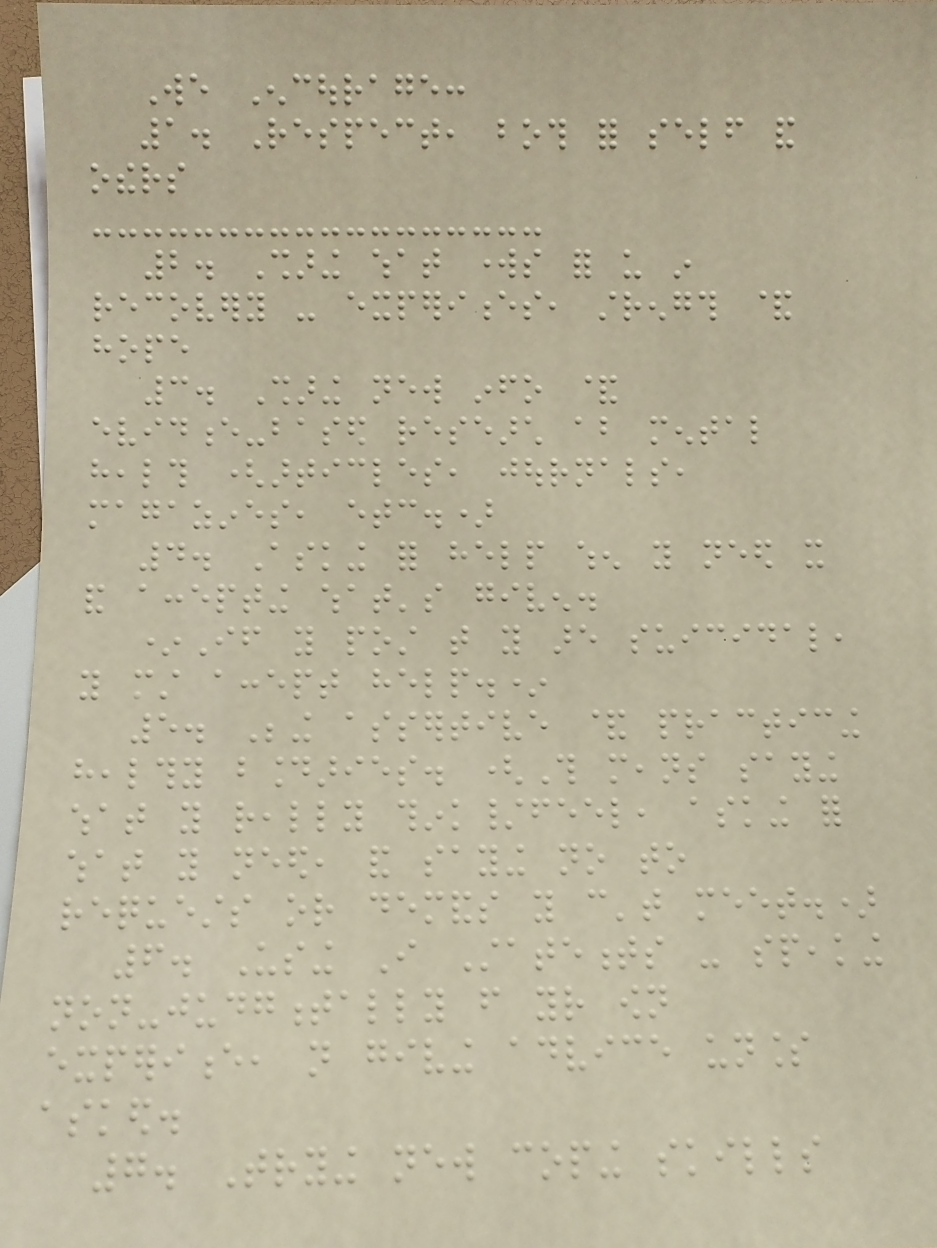We Encourage:
1. Respect, both for self and
others
2. Sharing what works for us in
recovery - experiences, strength &
hope
3. Sharing new info &
evidence-based research about mental
health (articles, journals,
magazines, etc.)
4. Asking for help when you need it
and accepting what's given.
*If you post that you are suicidal,
you must accept help.*
5. Being assertive & practicing
healthy boundaries. (This means saying
what you really think/feel, asking for
what you need, and saying no to
requests or demands you can't meet.)
6. Using I Statements - speaking
non-judgmentally from your own
experience, not giving advice unless
asked.
7. Trying new coping skills
